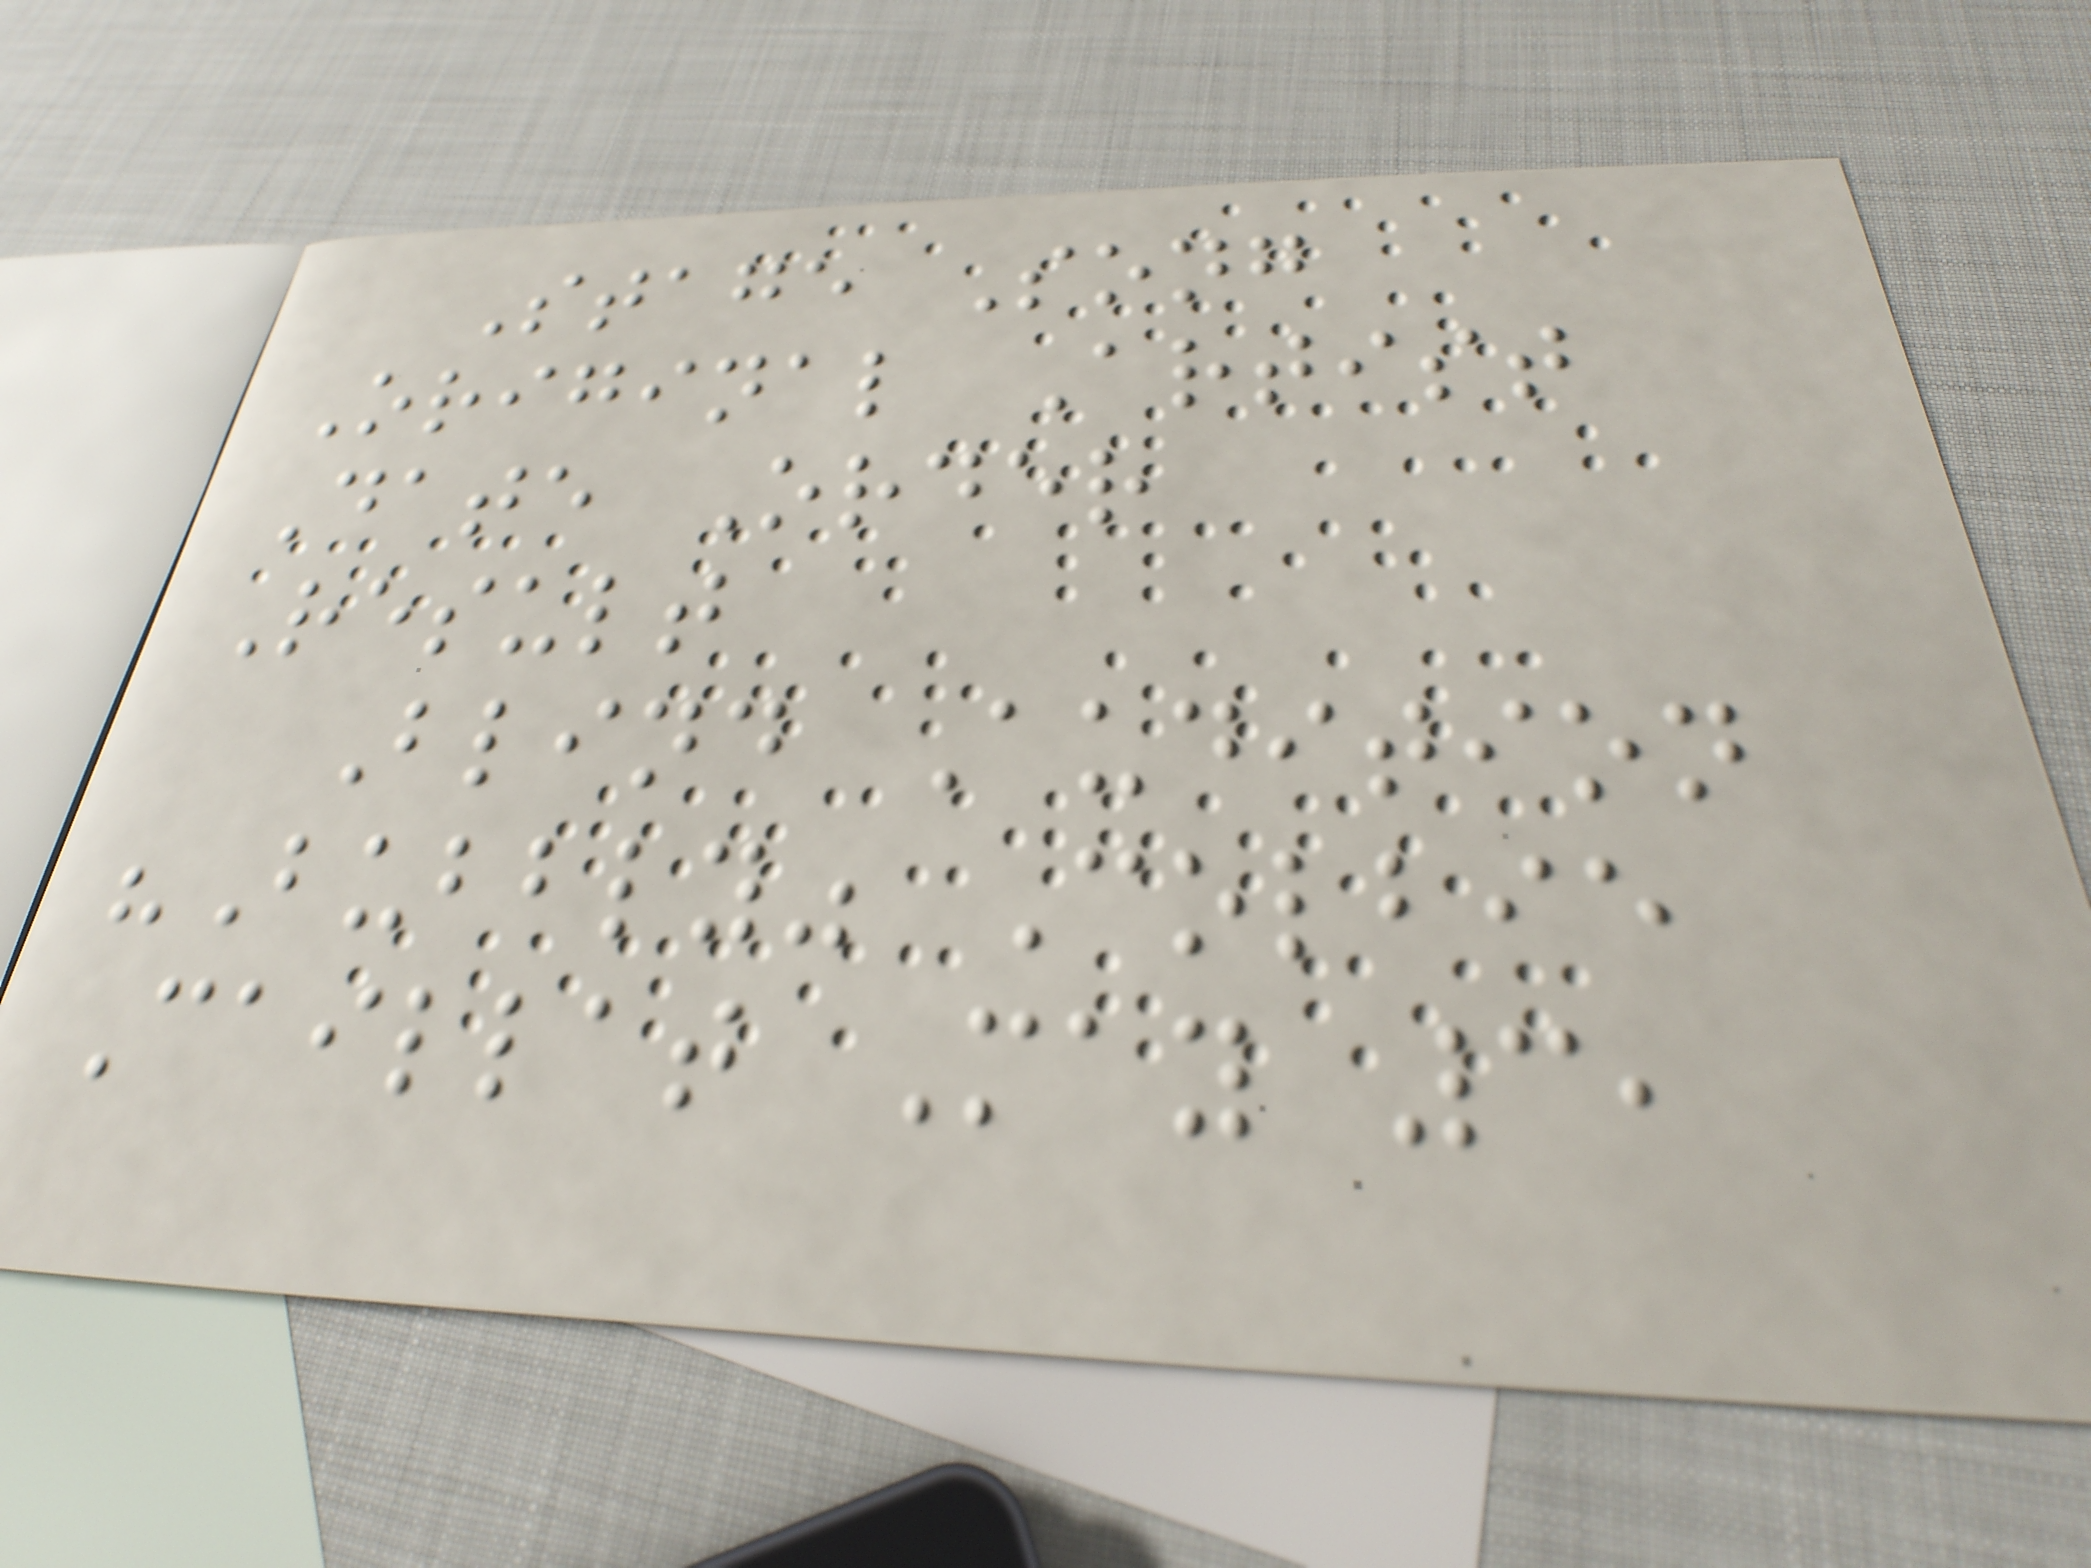Stage Song
Original Artist
Date Order
Result
Blind Audition
"Bubbly" Colbie
Caillat May 3,
